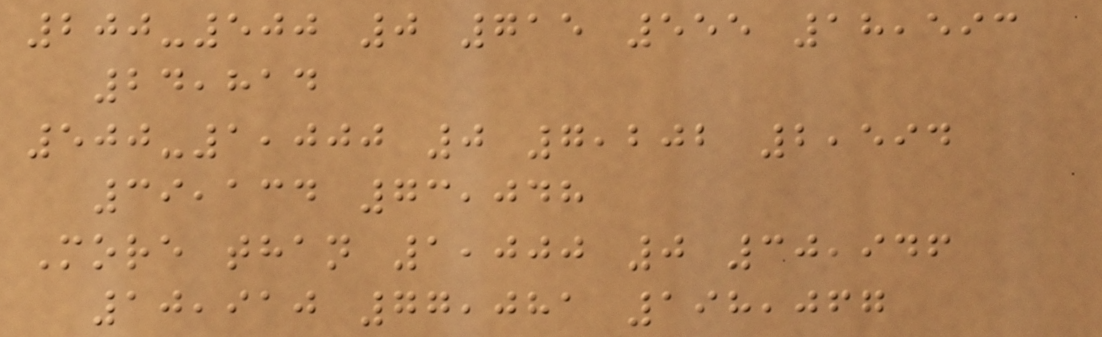200-500 0 715 555 18,593
24,814
500-1,000 0 7,202 2,594
39,134 73,048
More than 1,000 0 30,946
10,910 77,081 198,067
